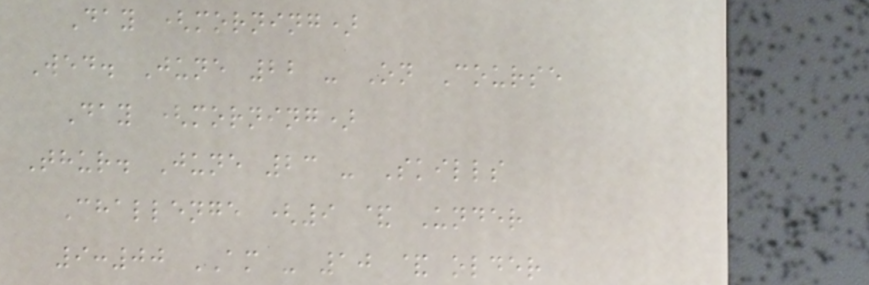Day (morning)
Wed. June 22 - On Course
Day (morning)
Thur. June 23 - Skills
Challenge (9 & Under
9:00 AM - 10 & older
